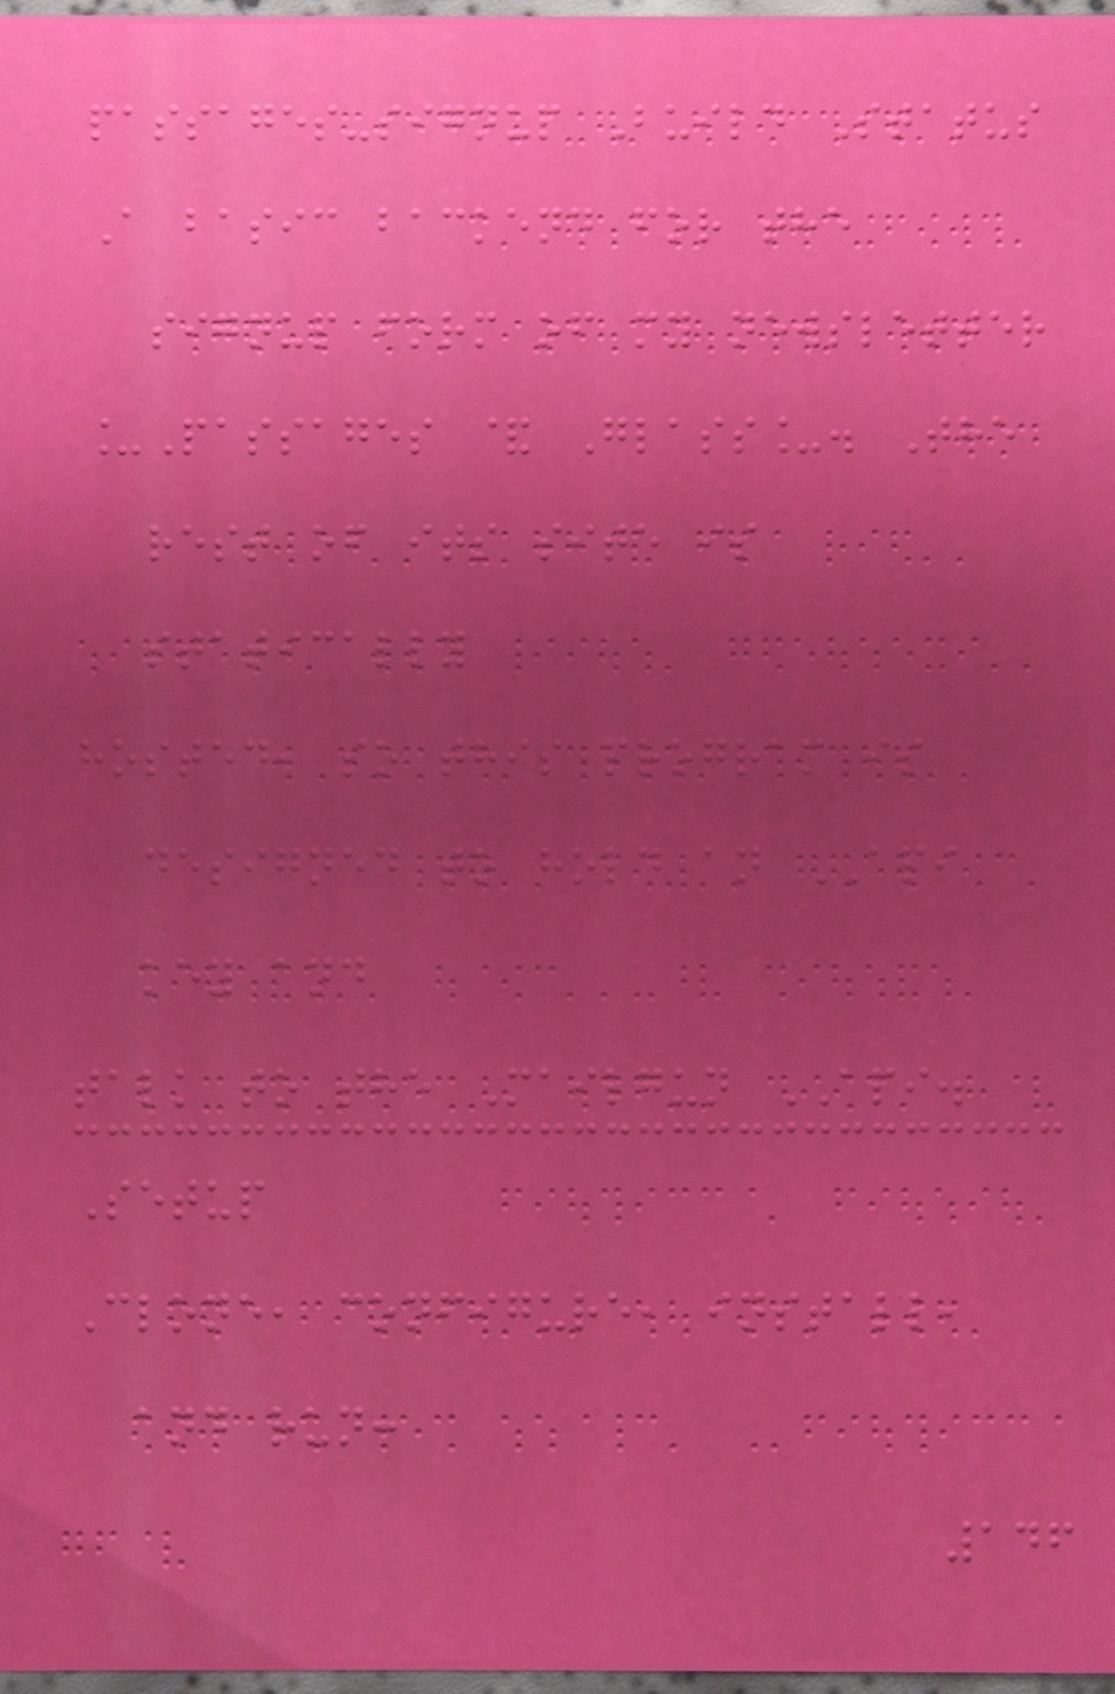passages-signup Build Status
A basic backend for the
signup form of my newsletter
_Passages & Glass_. The
rest of its site is
statically
hosted, so this program is
designed to hold an API
key and
talk to the Mailgun API.
Setup
Clone, configure, install,
and run:
146
